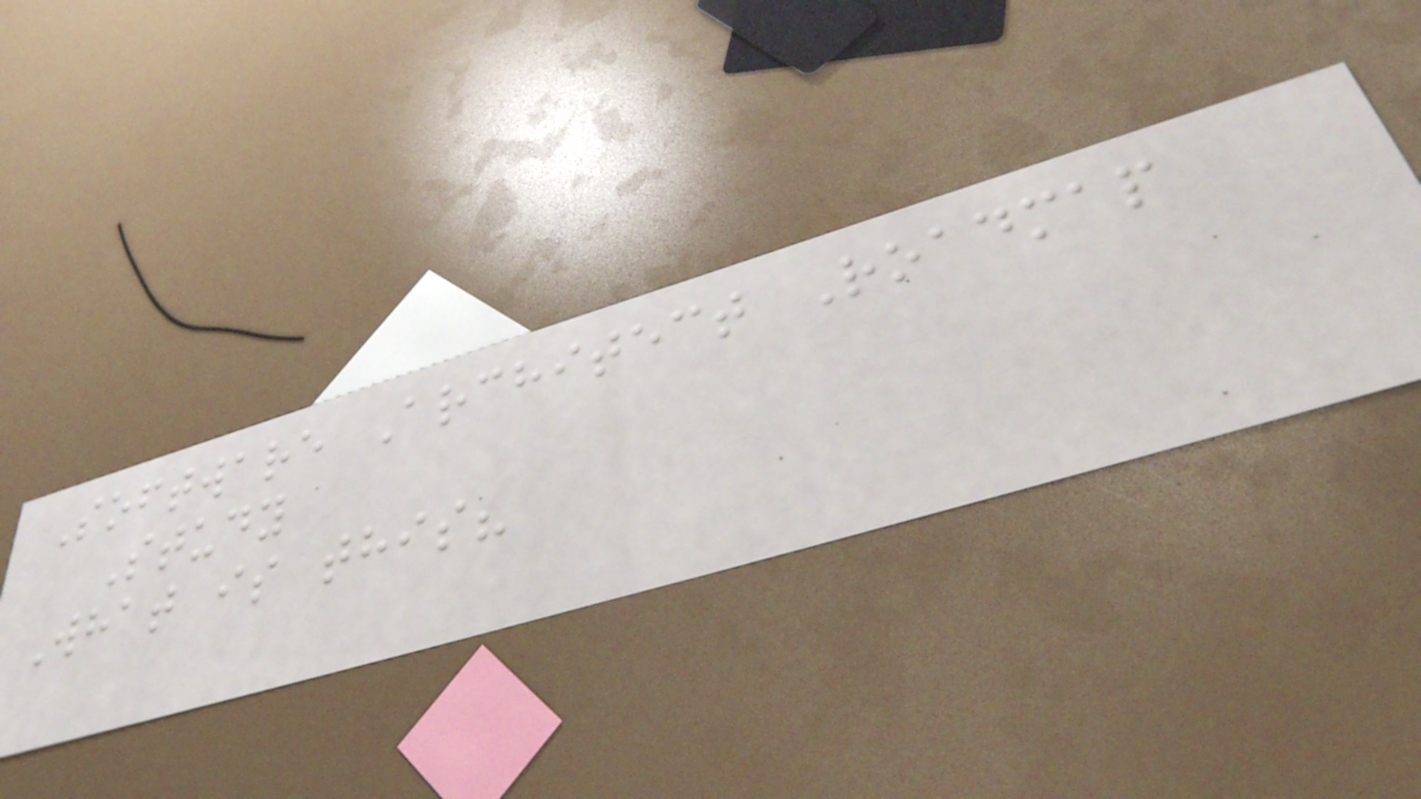Software Architect Roadmap
Study
What is this?
